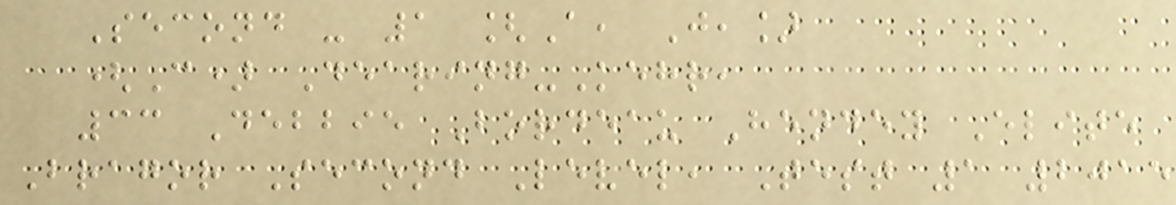Second - 1 [A, J,]
(C) Dearing-Kehr,
33 Debbie Bordeau Hendey Elite
Bragor Second Level, Test 1 2015
